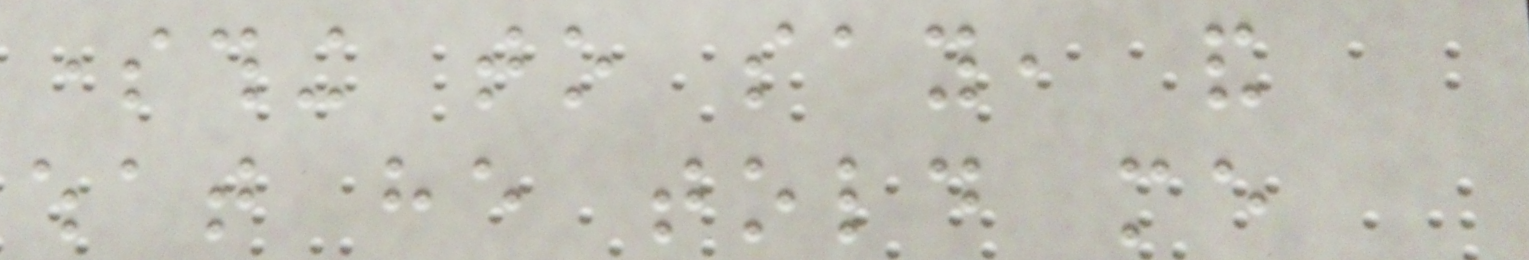something to say, and
what he told me
